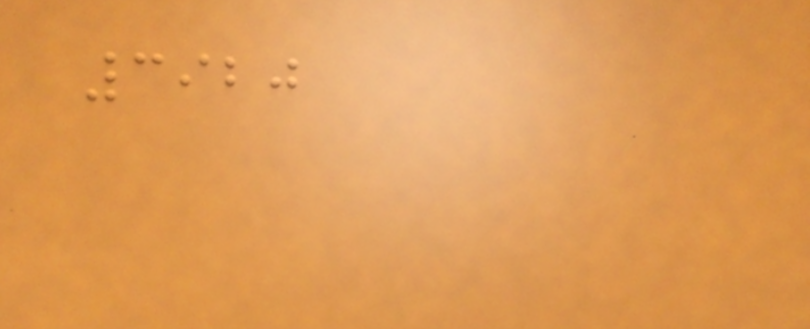3920
